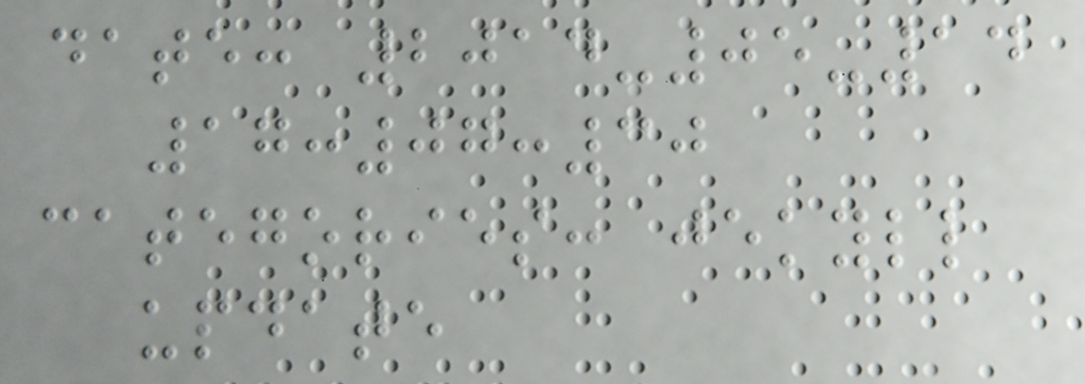date: 2014-05-14
17:07:30
categories: jekyll
update
